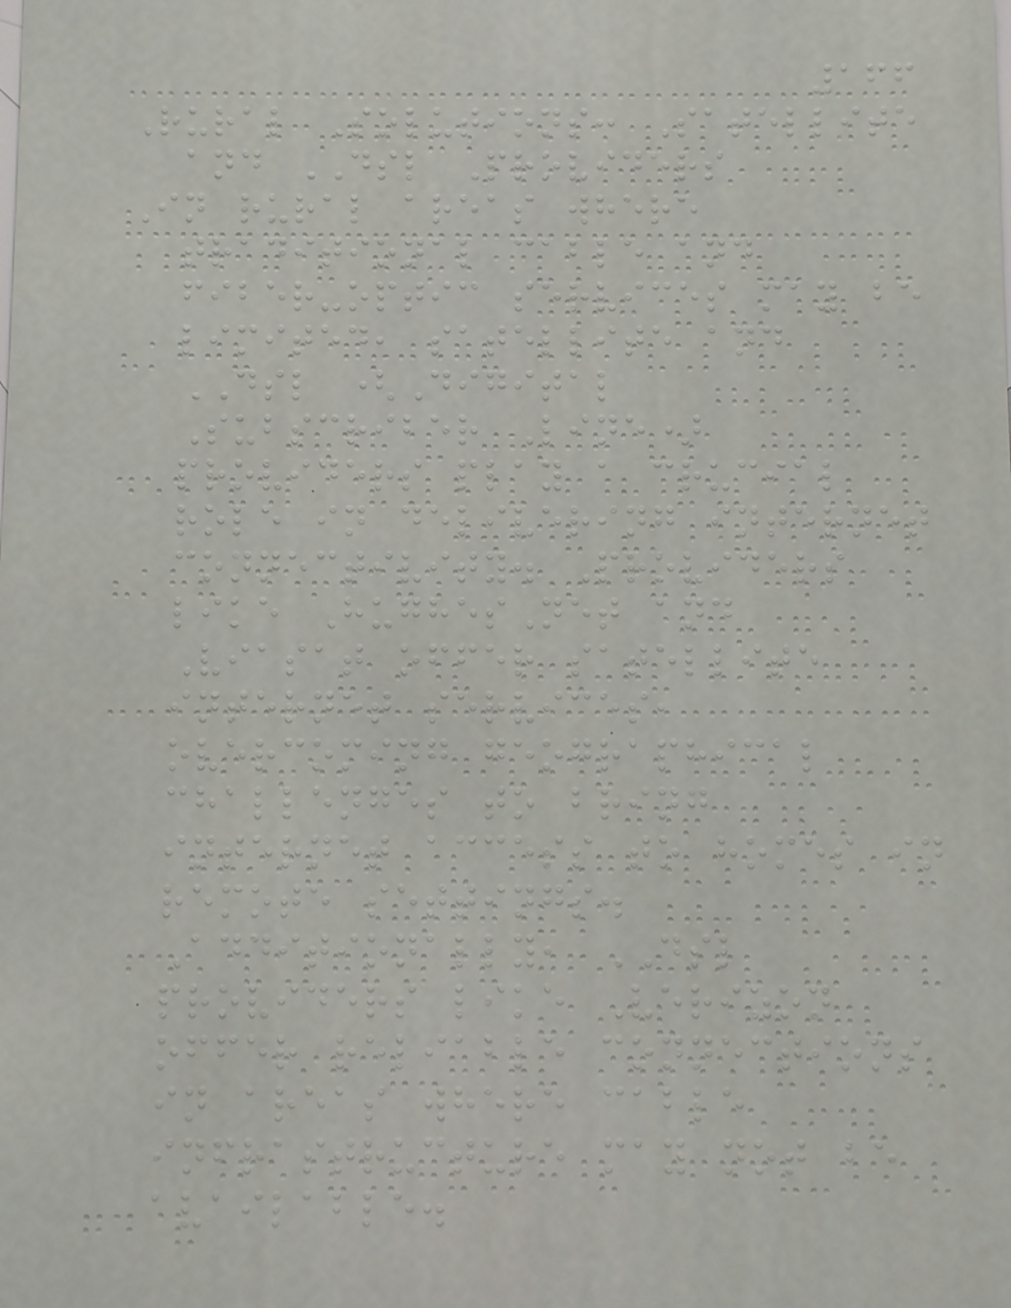166
Rural Solutions: Satellite
and DSL Providers
In rural areas where
traditional cable and
fiber-optic services may be
limited, satellite and
DSL (Digital
Subscriber Line)
providers play a crucial
role in delivering internet
connectivity. Providers
like HughesNet and
Viasat offer satellite
internet services,
overcoming geographical
challenges to bring
internet access to homes in
remote settings.
Additionally, DSL
providers like Verizon
offer reliable connections
in areas where cable
infrastructure may not be
available.
